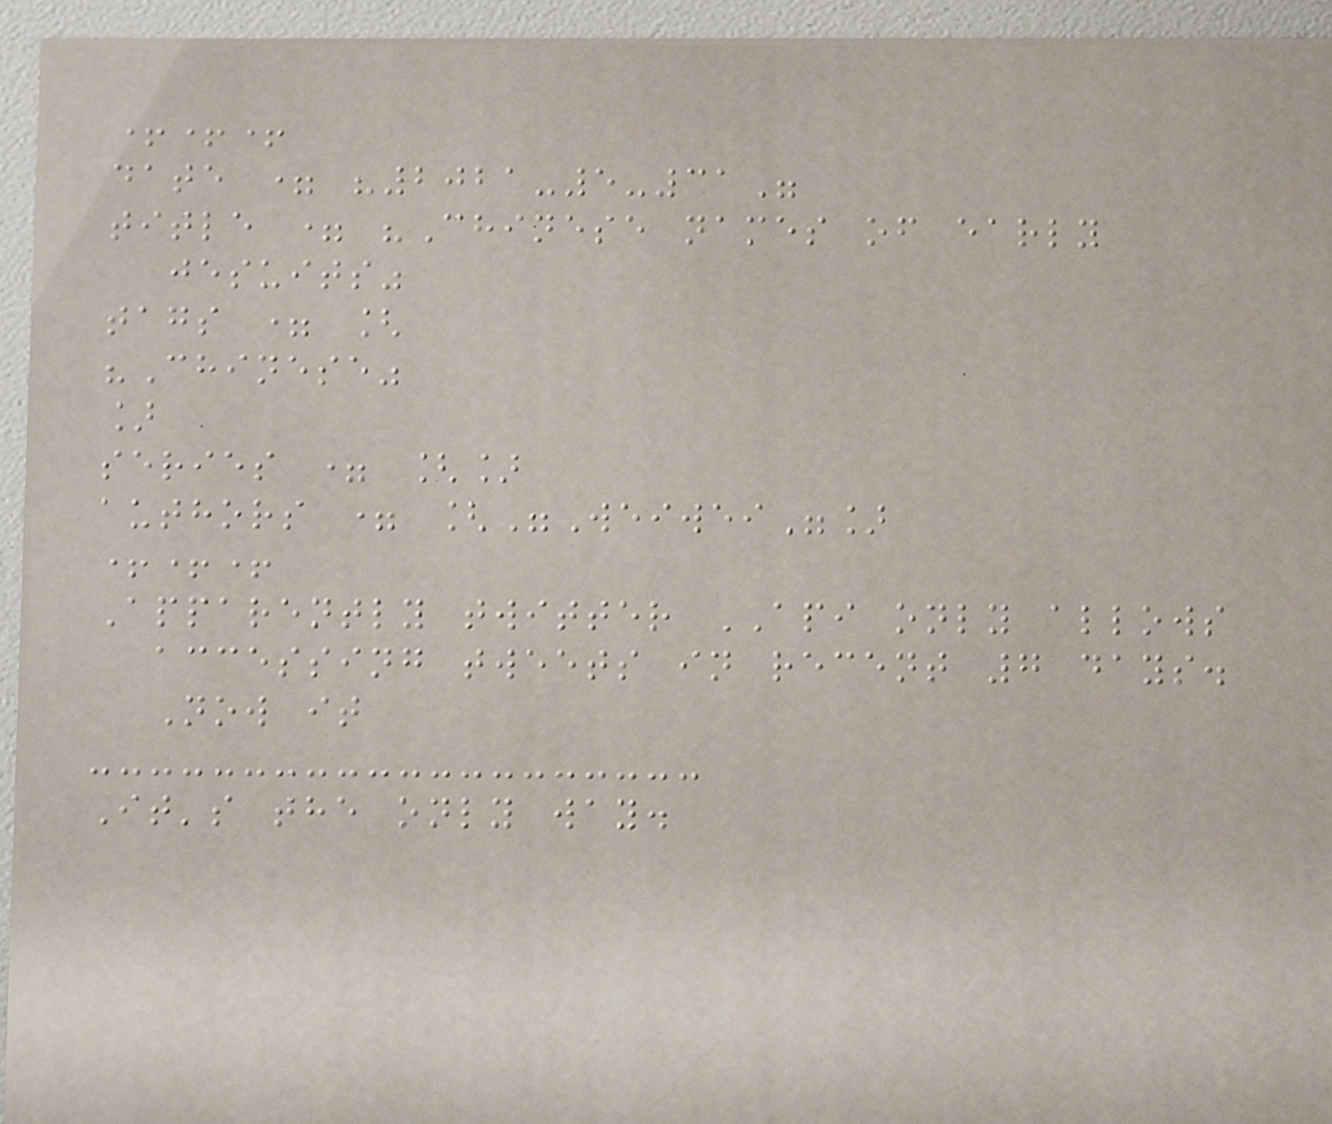+++
date = "2021-5-31"
title = "Chinese names of early
jesuits"
tags = [
"Chinese"
]
series = []
authors = ["Weiwei"]
+++
Apparently twitter API only allows
accessing tweets in recent 7 days.
Now it
It's the only way.
